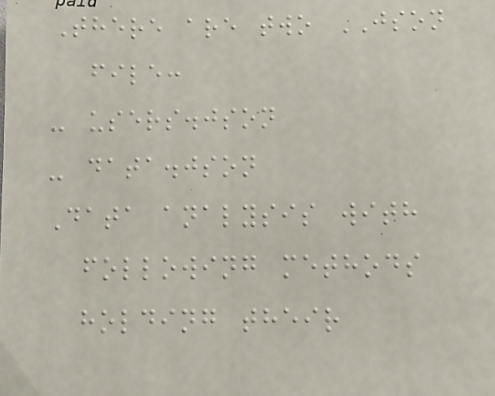There are two JSON
file:
- users.json
- data.json
Data analysis with
following methods
holding their
